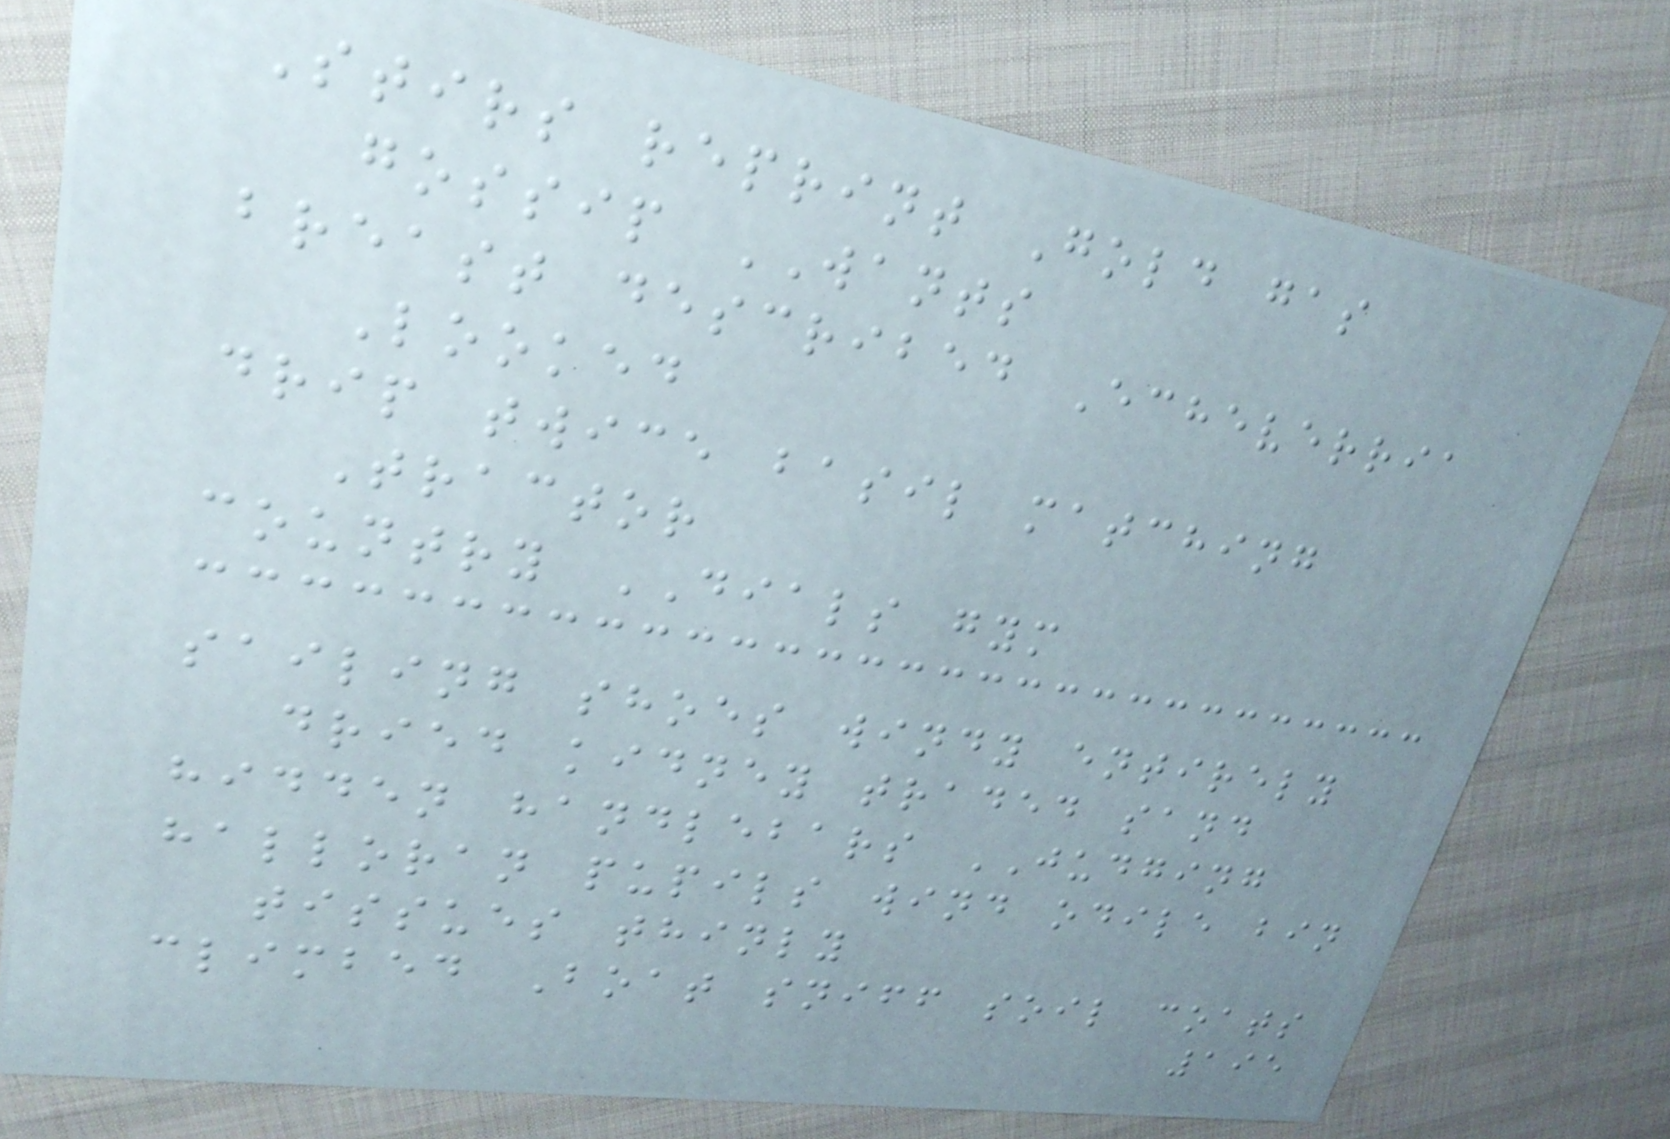Stirs reprint Gold gas
gossip WANTS
breast described Echeverria
Looked
drip twice basil matching
Tractor
country DIALS gym
sailing shoes windy entirely
dried kidney traded sand
hidden handlebars JUDGING
halloran pupils wind odile bin
tissues thinly
climbed Boat sniff soil coats
195
